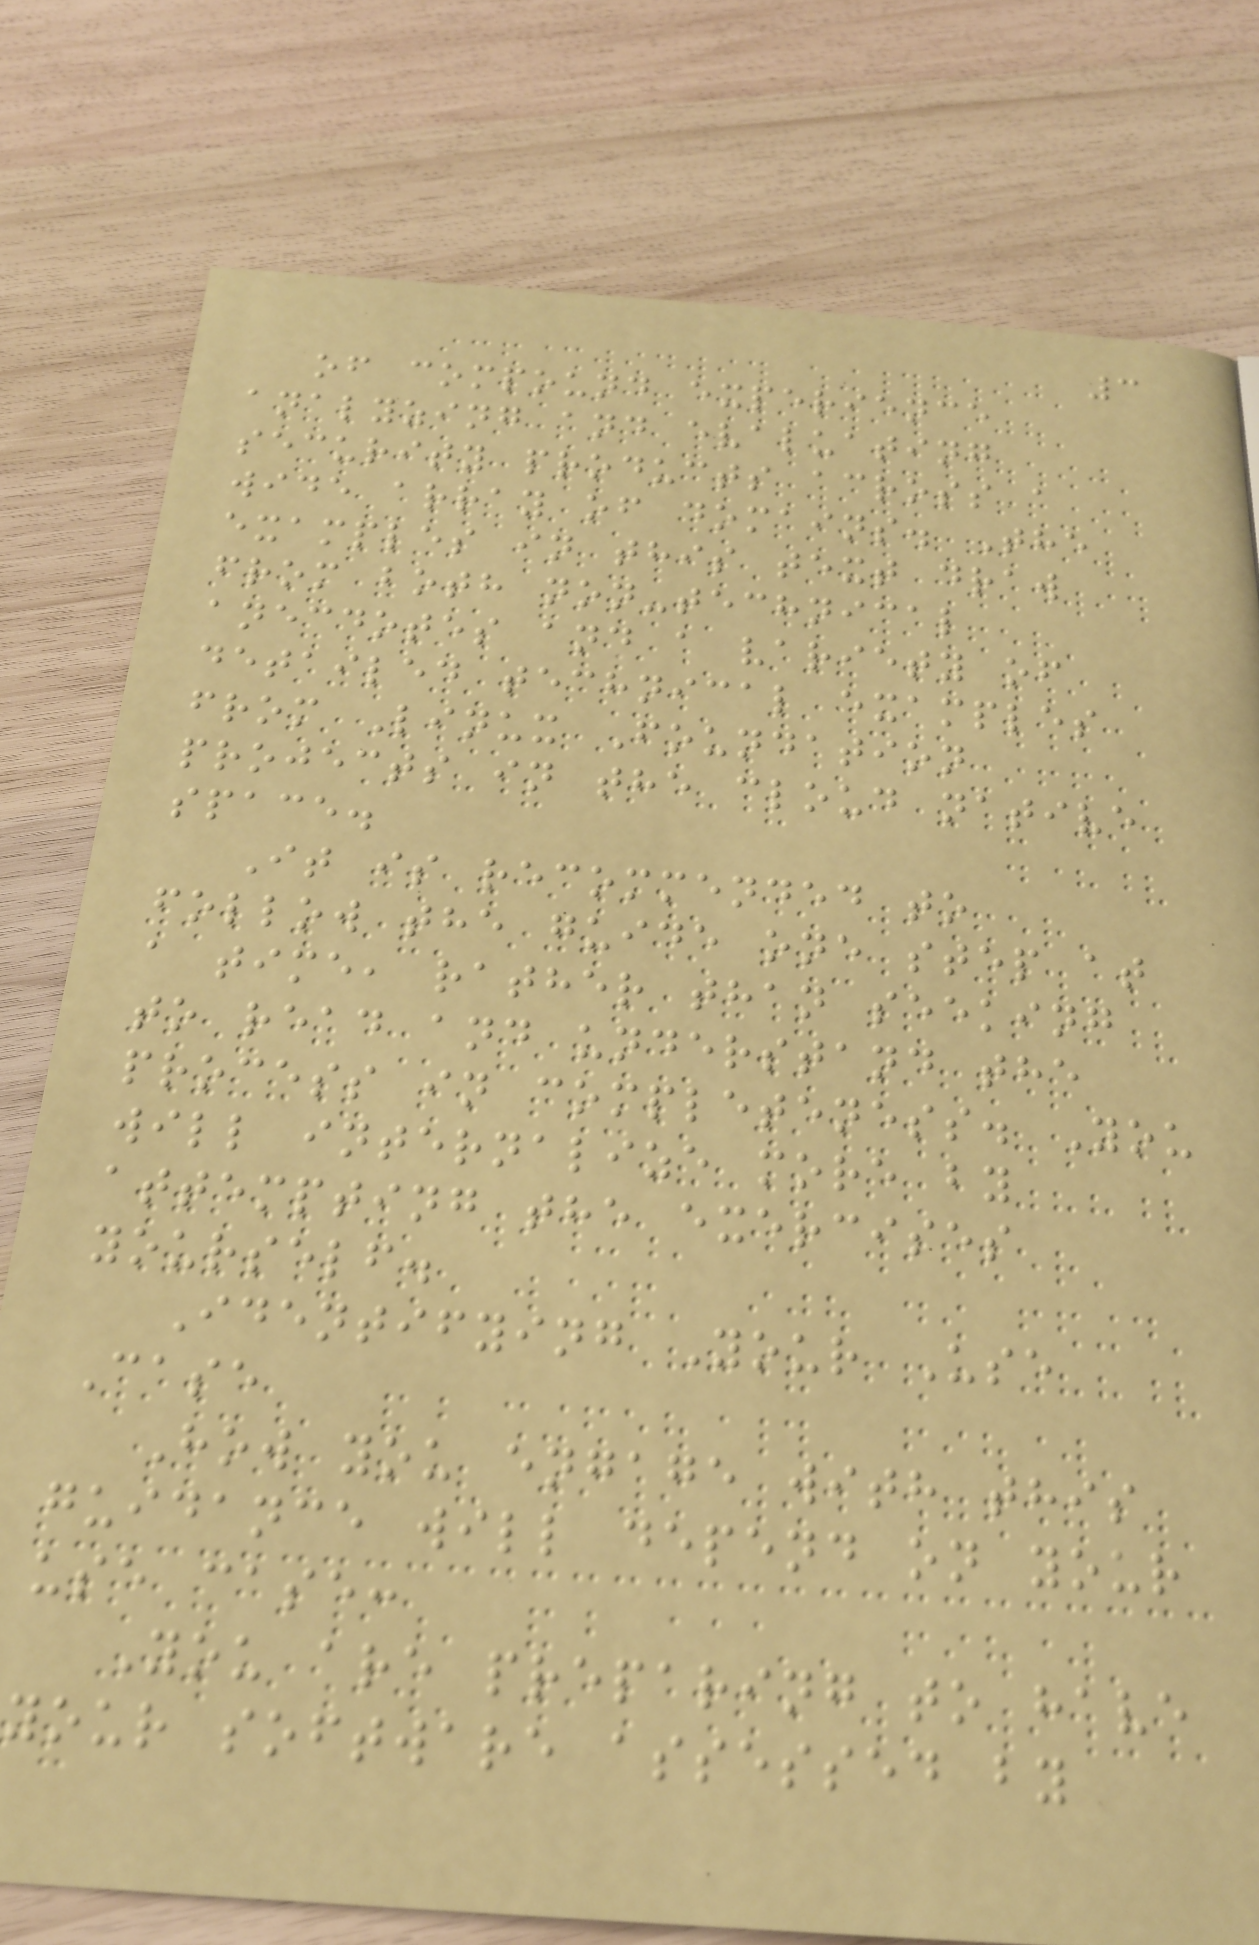3
of compound experience
analyzing and evaluating
security products across a
wide array of domains. The
examples in this text draw
from both non-technical
anecdotes and a variety of
detailed technical examples
from Linux Foundation
projects in the cloud native
space.
It is recommended to
follow the guide one step at
a time, rather than seeking
to read and understand the
process in completeness. You
will internalize more by
attempting the exercises
yourself.
Identifying Your Use
Case
How you engage with this
guidance will depend on your
use case:
You are preparing to have
your software assessed by
